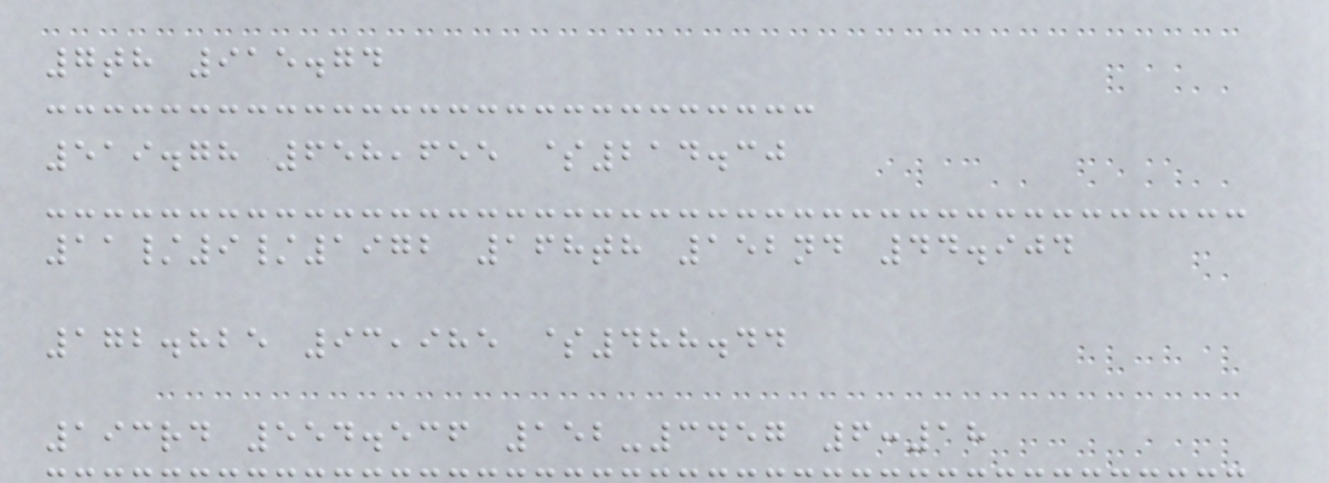7th 915.74
519.78 658,655 $214.30
11/9/1972 168th 152nd 44.904
172.825 93,985 $488.44
193rd 554.536 152-3457 6:18
